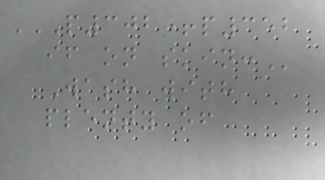P302+P352
IF ON SKIN:
Wash with
plenty of
